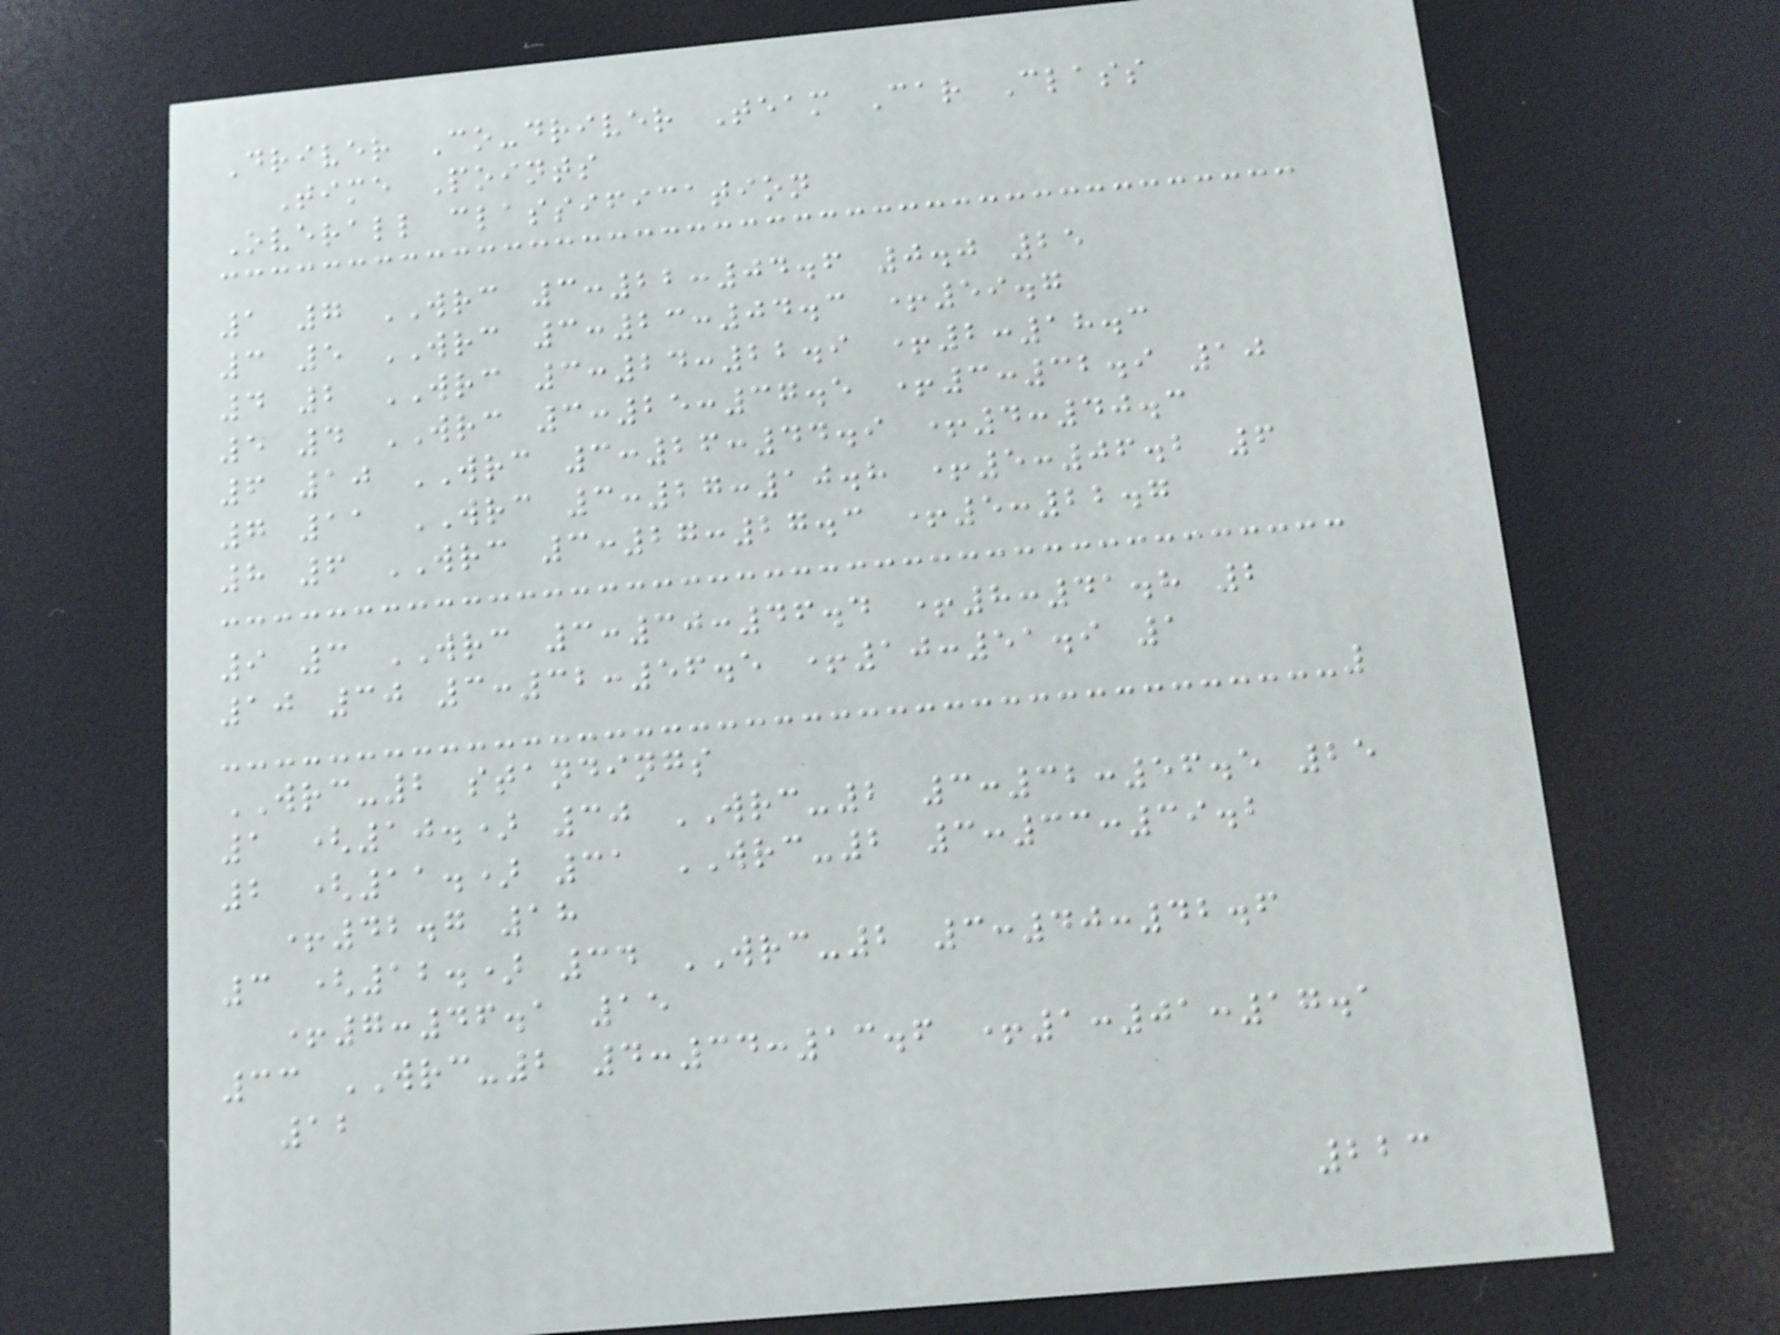Driver Co-driver Team Car Class
Time Points
Overall classification
1 7 WRC 3:22:04.6 0.0 25
3 5 WRC 3:23:04.3 +59.7
4 2 WRC 3:24:22.9 +2:18.3
5 4 WRC 3:25:37.5 +3:32.9 10
6 10 WRC 3:26:44.9 +4:40.3
7 11 WRC 3:27:10.8 +5:06.2 6
8 6 WRC 3:27:27.3 +5:22.7
9 3 WRC 3:30:46.4 +8:41.8 2
10 30 3:32:56.5 +10:51.9 1
WRC-2 standings
1 (10.) 30 WRC-2 3:32:56.5 25
2 (11.) 31 WRC-2 3:33:39.2
+42.7 18
3 (12.) 34 WRC-2 3:40:42.6
+7:46.1 15
33 WRC-2 4:34:13.6 +1:01:17.1
12
223
